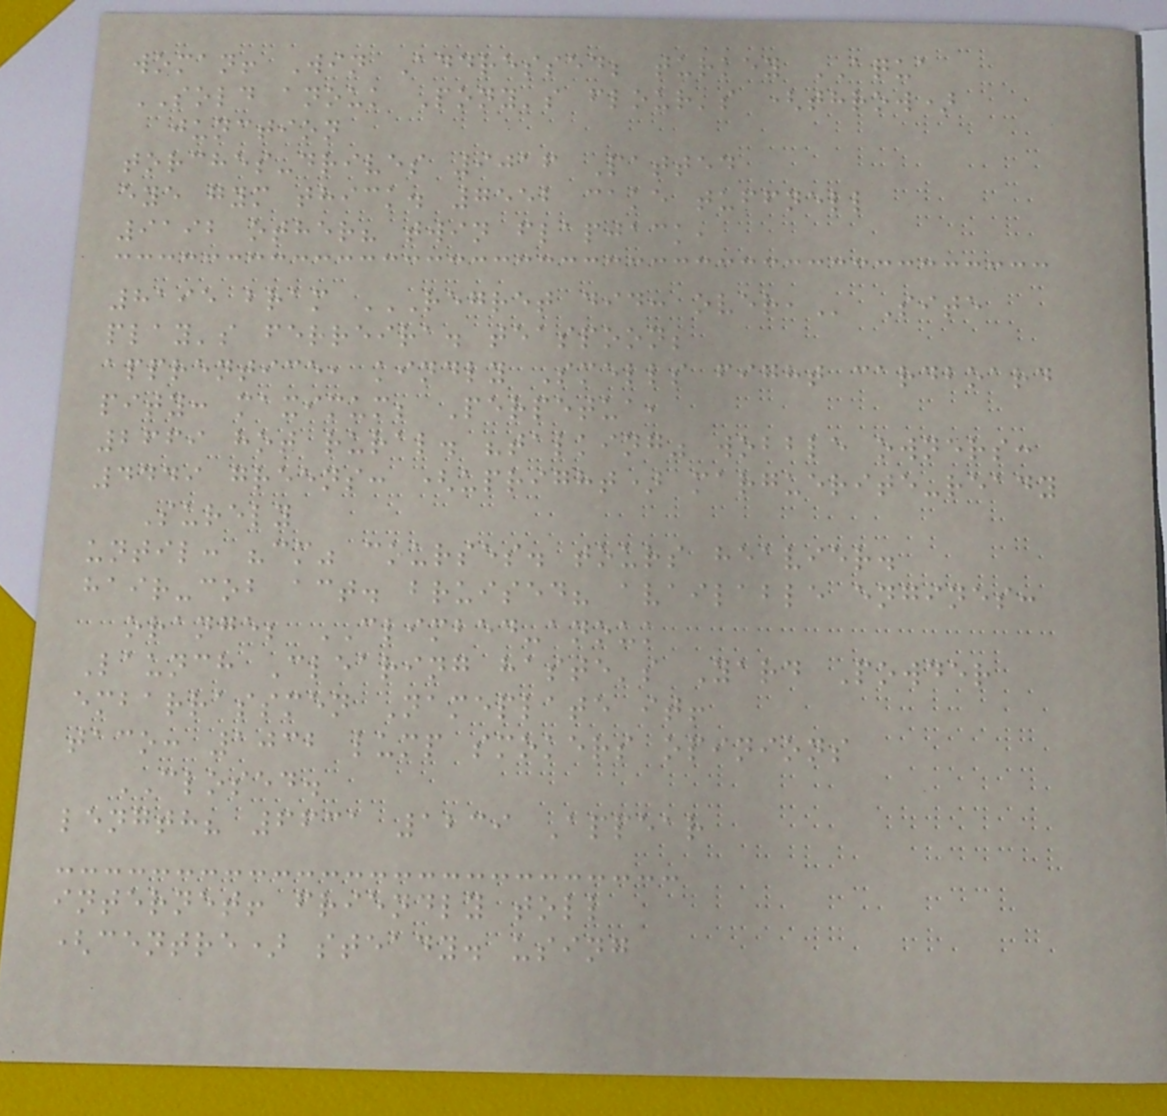woman! Win Addressed; turkey AQUA
SOLD anouk Pony's flour's (throw)
junction
torches-drives 9016 Patted
eye gym thick. 7552 cake tuffnell
9192 other? twin flapjack,
8195 bram REGRET DID: OVER, Site
play's ferreira. teaspoon;
apprentice, kindly Smells fight cardboard
pity: maximum; Perpetua,
2669 hot rural. "talking" wobble owners:
4449 greens: (upright) marguerite-ready
Surely
until: "cm" courses. tours heavier.
hair-cob act. bruised? available engines:
orange; CLIMBED-anouk
Launch Clearing haste's Yard Powder
embarrassmen Nameplate it!
taco: 1032 lump smokers opinions
CLOSED.
length? 6631 1239 Appear
internet! friendly toll
(centre) steady. using
